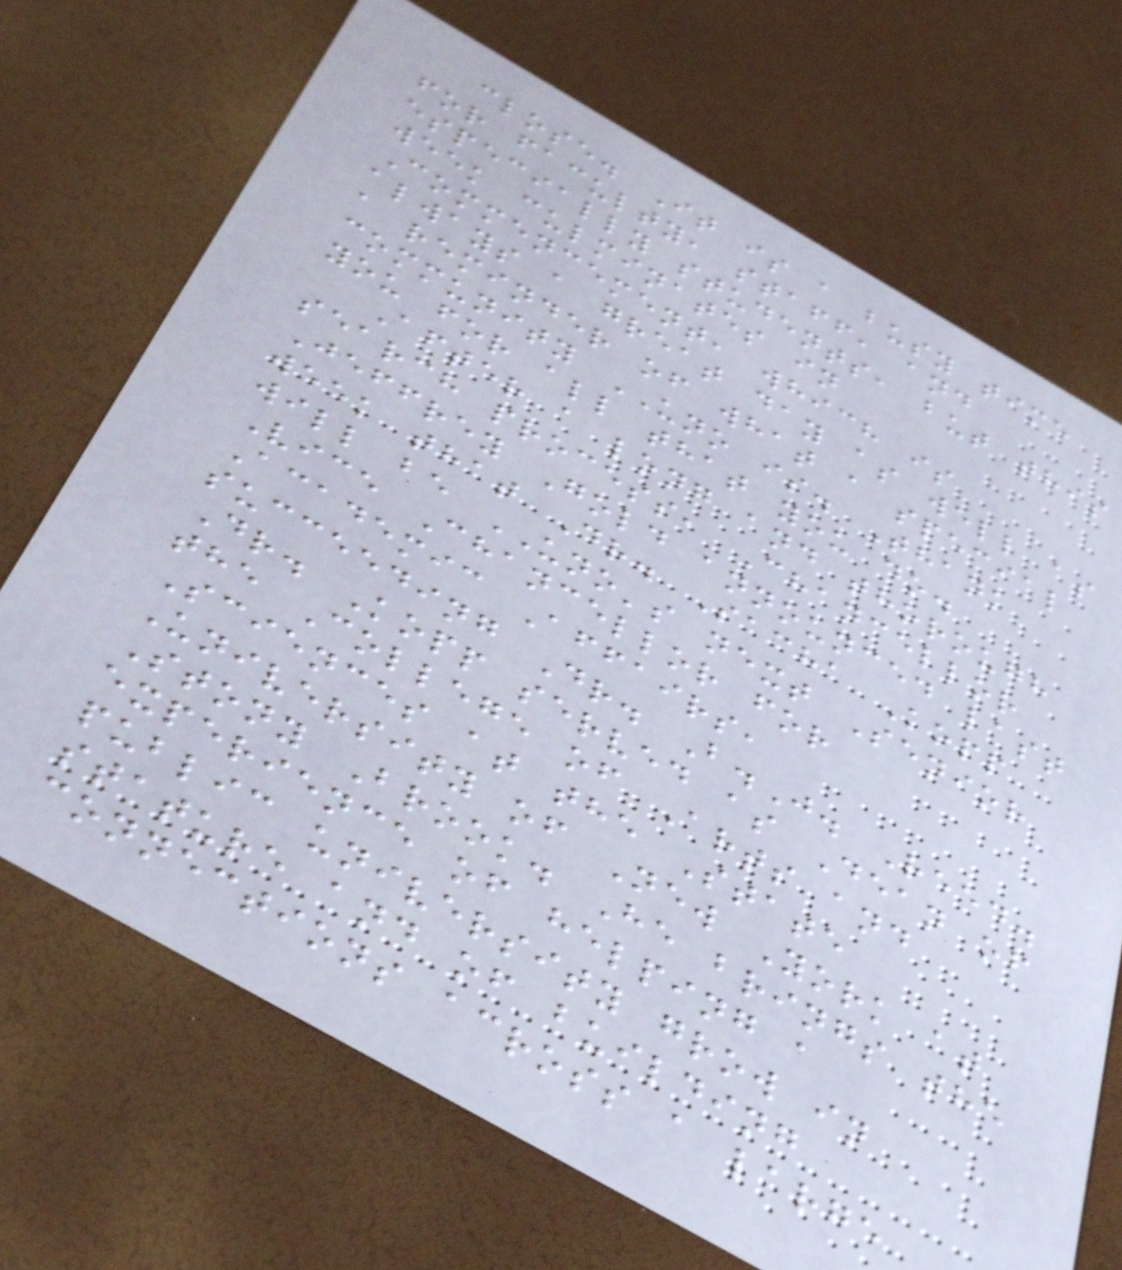close. It is a busy time
for faculty, staff, and
especially students, but this
week culminates in
Commencement, which is
always a great day as well as
a reminder of what a special
community UNO is. Thank
you for all that you do.
After a long and thorough
search process, Chancellor
Jeffrey Gold announced last
week that Dr. Sacha Kopp
will be UNO's next Senior
Vice Chancellor for
Academic Affairs,
succeeding Dr. B.J. Reed.
Dr. Kopp served as Dean of
the College of Arts and
Sciences at the State
University of New York at
Stony Brook. He brings the
experience of helping a
public university grow in
stature and of building
connections across a large
